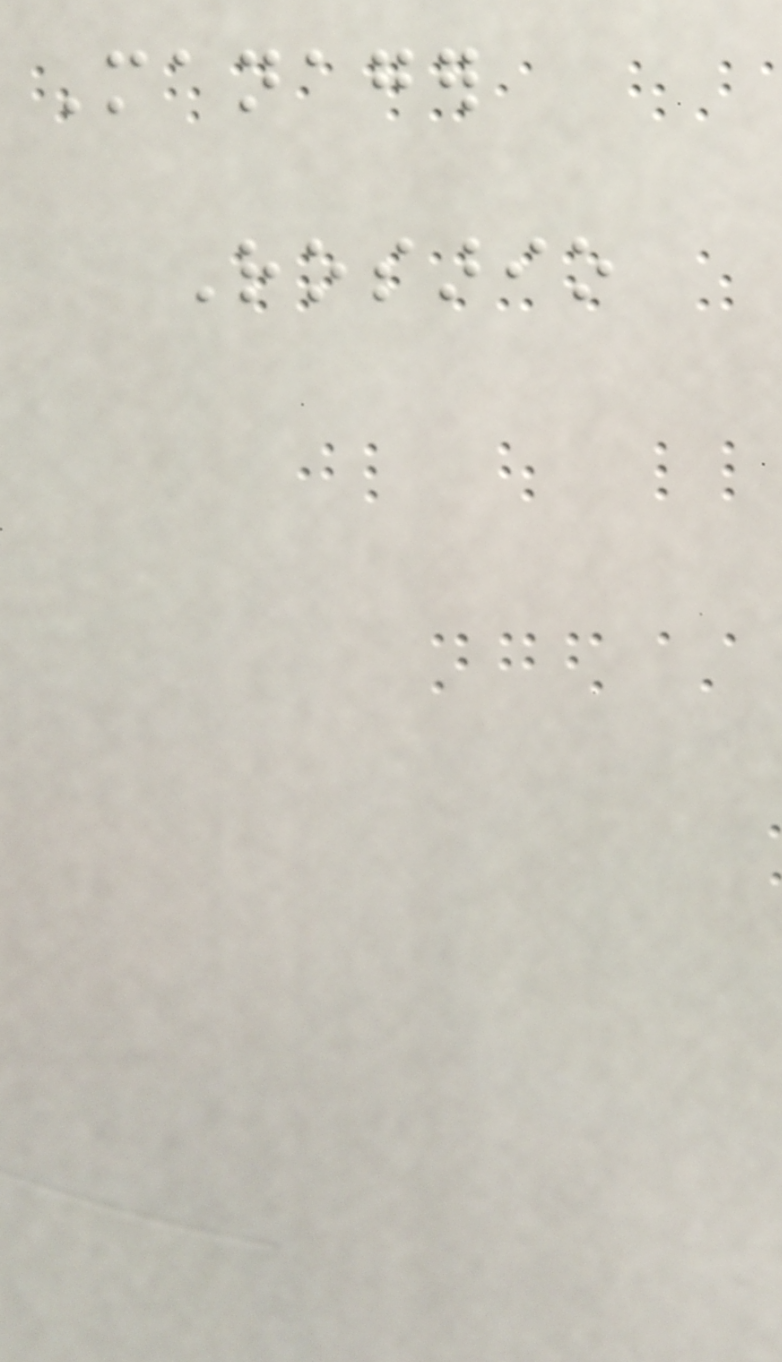Manager
Rosario
